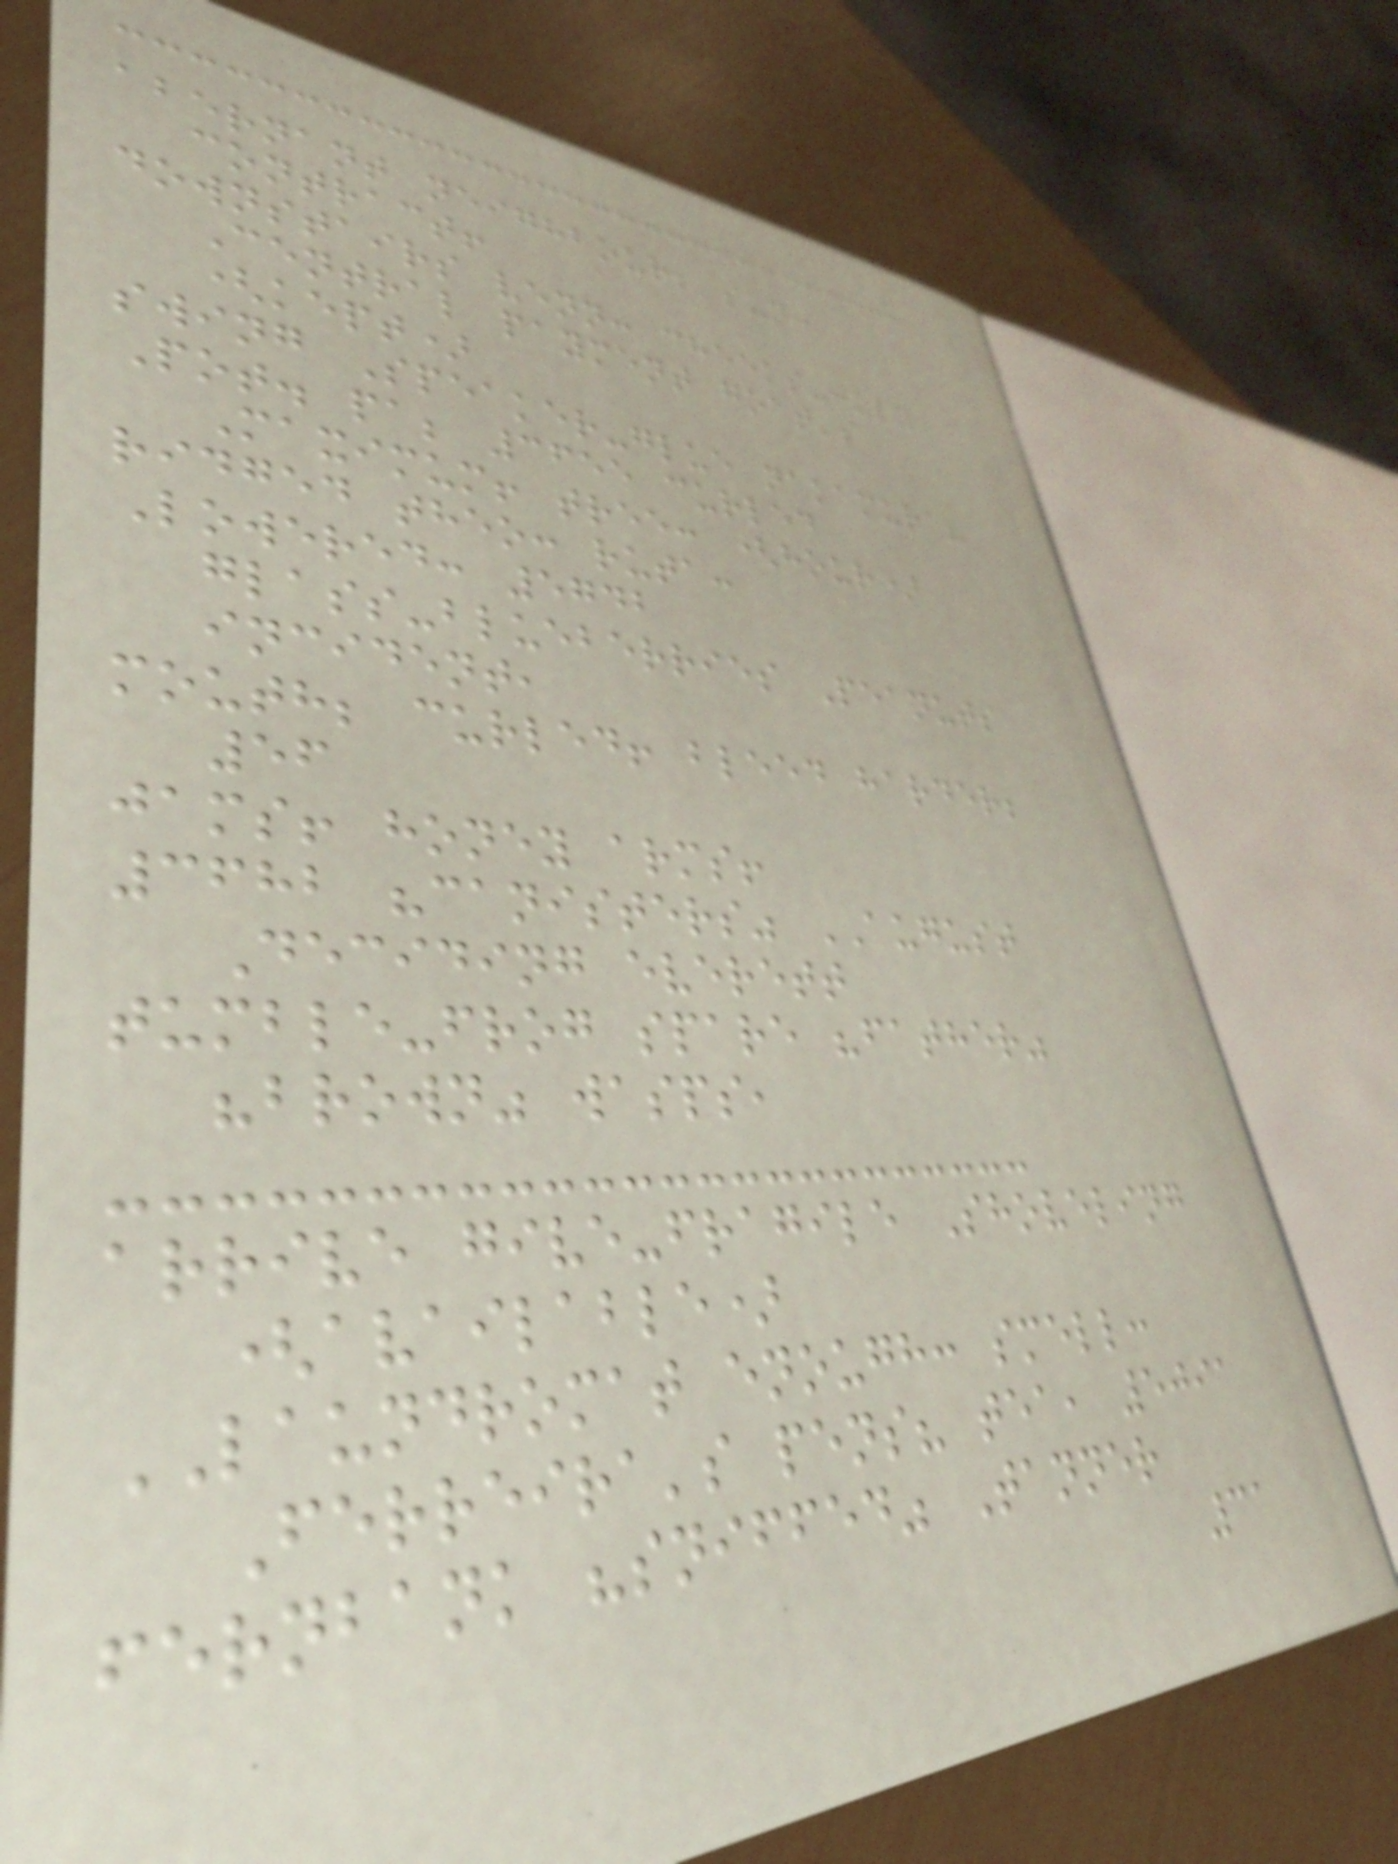abernant neighbour; sun:
contract!
downstairs venn: cheeks-july
Central payment goat's
(kept)
swing Speaker-glue nakamura?
Pot. pa; 3655 curled
Maximum! tree: (hour)
ridged theo: ruta:
Lowered: 5742
glass-blueberries Peanuts
incident,
mouth; curled! bleed harder;
56
jams! honey arms!
3682 "canisters" AUGUST
Deciding everett
tumble-frog spare "father"
"brown" wasps,
arrive give-fragile Shoveling
(available)
LAUNDROMAT enough: smell:
Ferreira's pens? tea, 5091
fernbank "sniffed" Tanner
31
